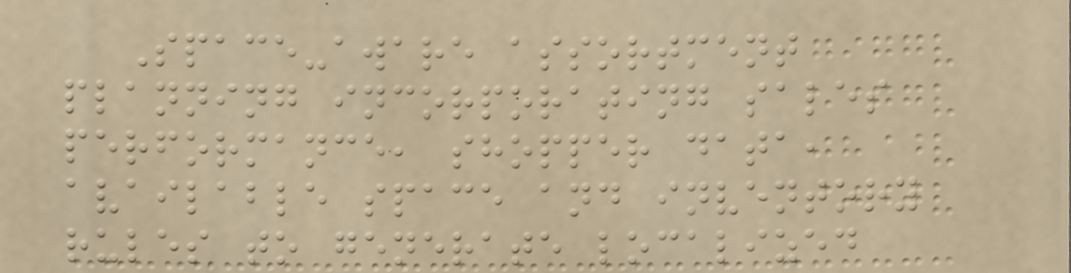Space-aware assortment
planning incorporating sales
performance, shopper data,
available space and inventory
rules to generate localized
